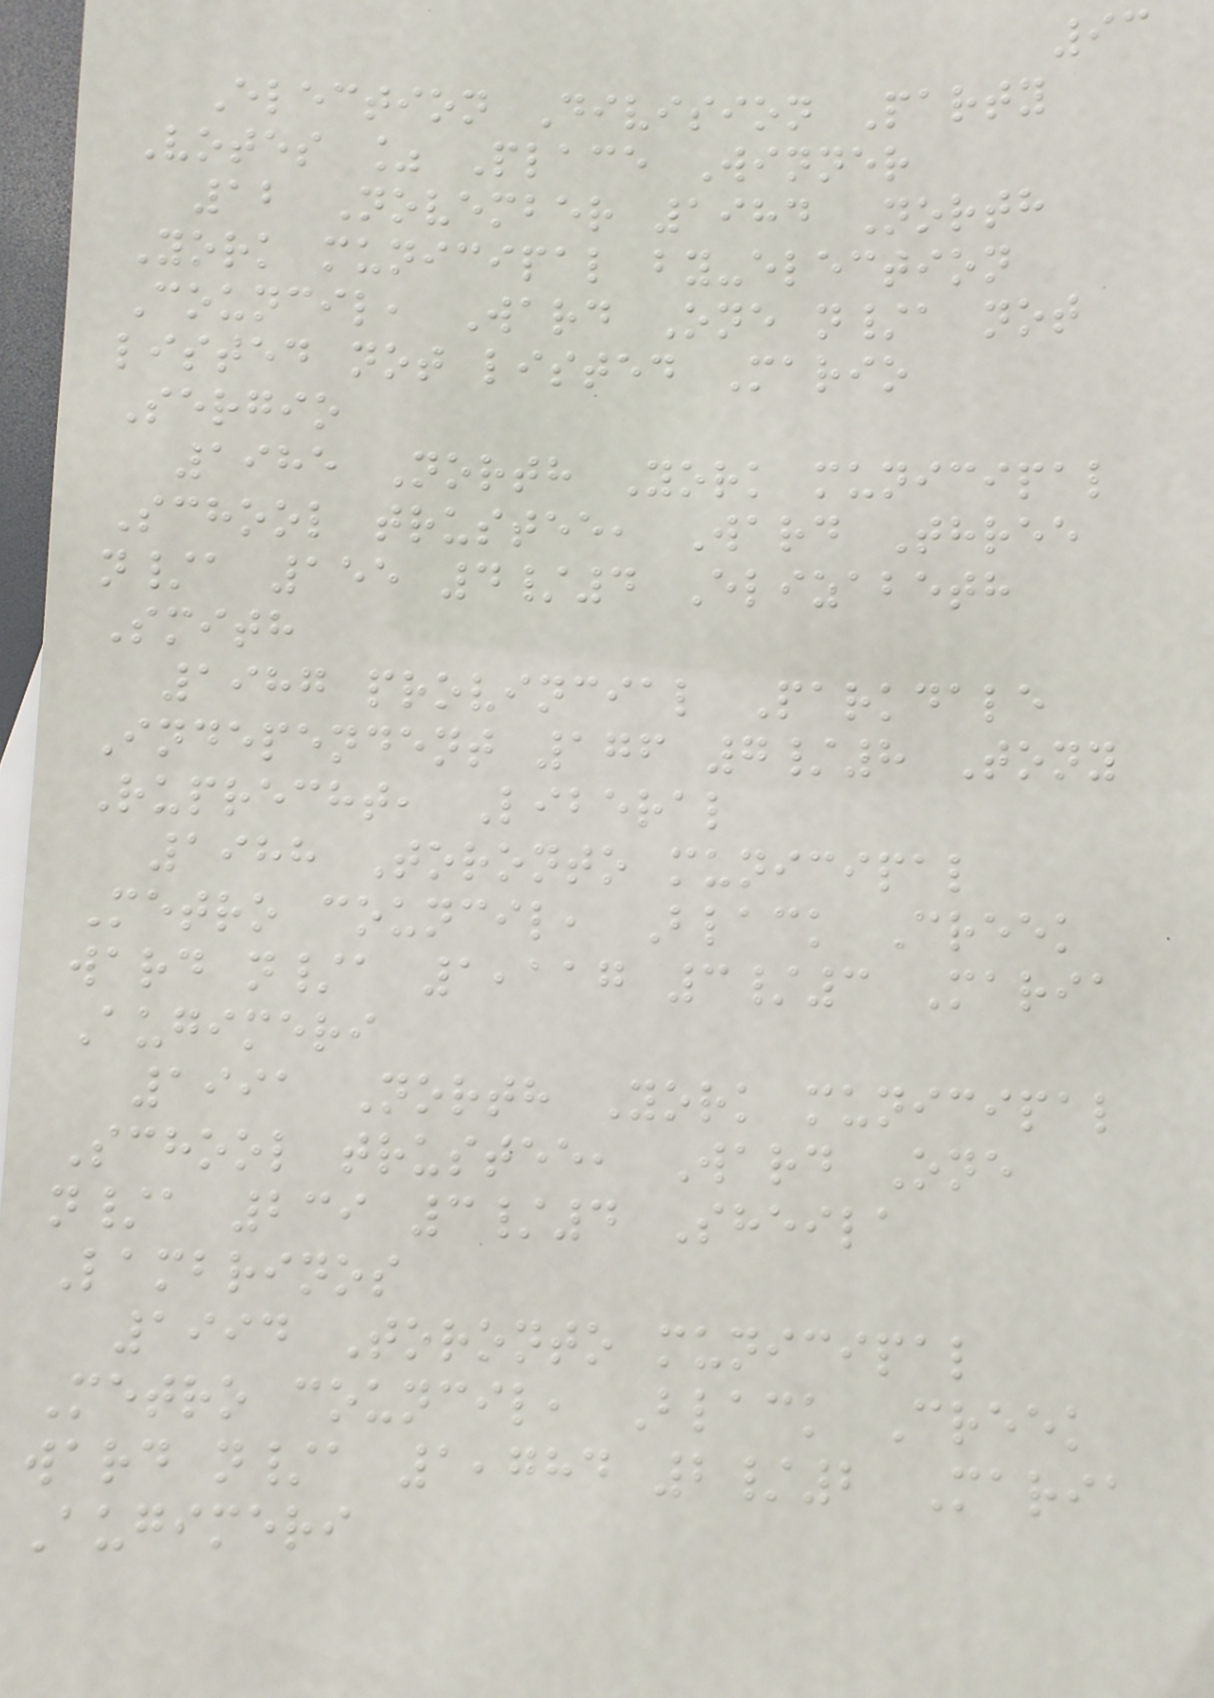93
Election Division Party
Votes % Place Winner
12 November 1984 North
York municipal by-election
Council, Ward One n/a not
listed not listed Mario
Sergio
1985 North York municipal
School trustee, Ward Three
n/a 155 4/4 Elizabeth
Smith
1987 provincial Parkdale
Independent 176 7/8 Tony
Ruprecht, Liberal
1988 Toronto municipal
Metro council, Black Creek
ward n/a 1,117 3/3 Maria
Augimeri
1991 North York municipal
School trustee, Ward One
n/a 239 3/4 Sheila
Lambrinos
1994 Toronto municipal
Metro council, Black Creek
ward n/a 1,784 2/2 Maria
Augimeri
